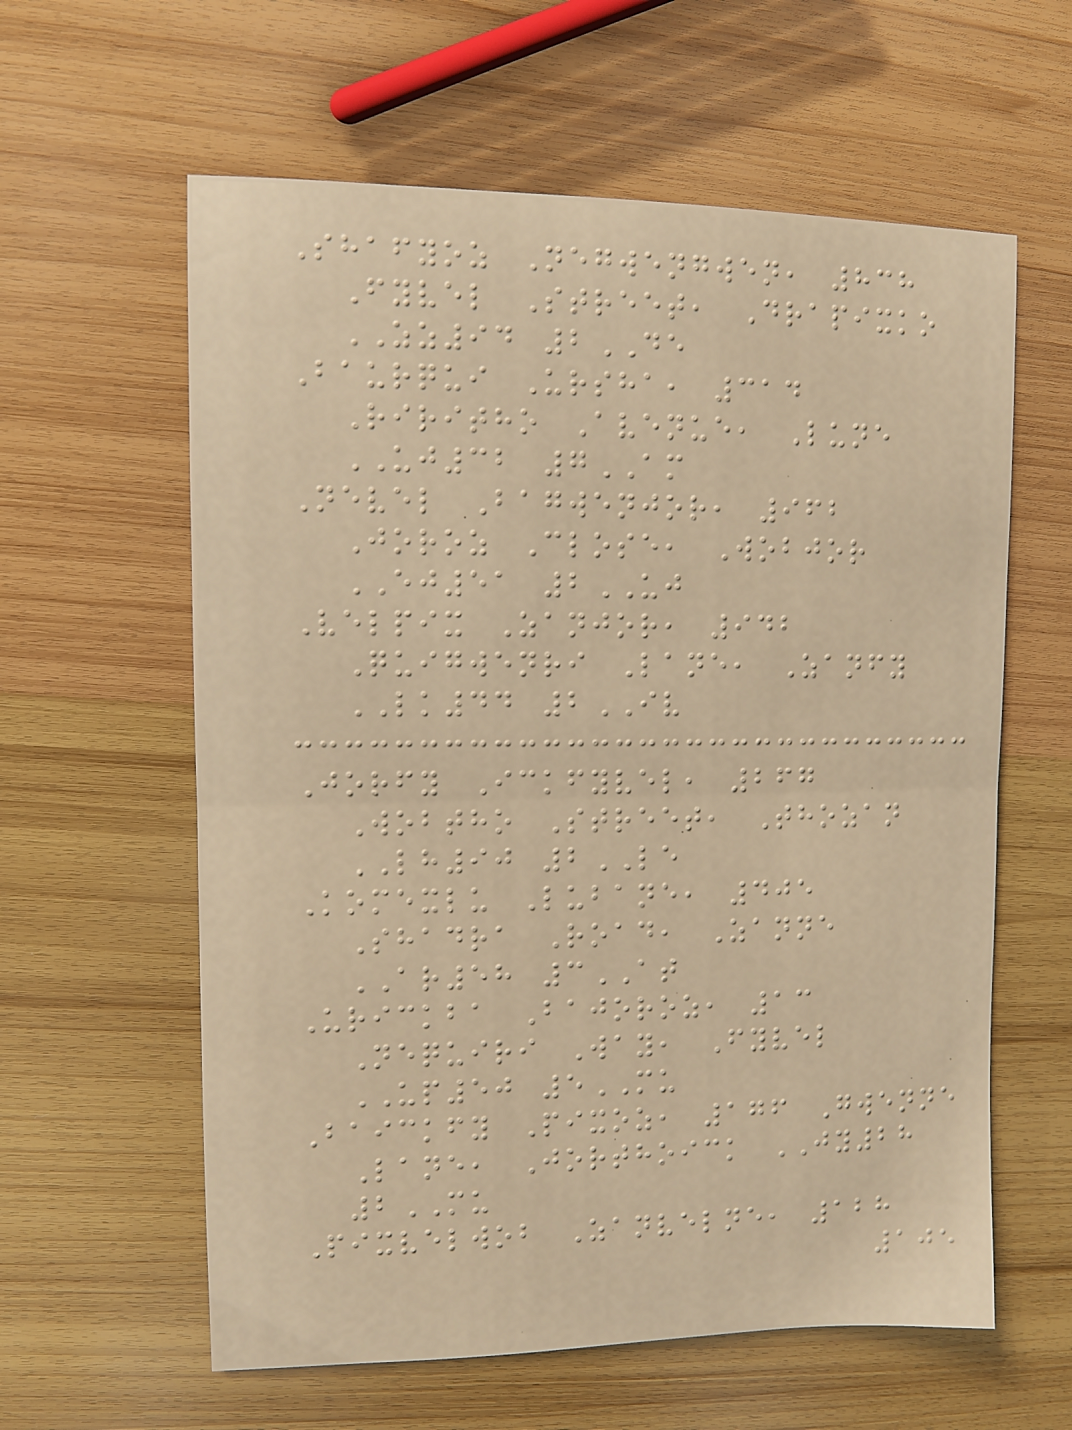Shafyoz Negwengwen, 838
Fyvel Street, Drapixko
ZZ94 2DE
Baurqui Ursha, 314
Riritho Avenue, Lune
UJ32 7AM
Nevel Bagwenjor, 962
Joroz Close, Wobjor
EJ51 2UJ
Velpix Zanjor, 942
Quigwenri Lane, Zanfy
LK44 2IV
Jorfy Ickfyvel, 267
Wobtho Street, Thozan
LH90 2LE
Komexlu Lubane, 405
Shadra Road, Zanne
AR58 3AT
Urickba Bajoroz, 13
Nequiri Way, Fyvel
UP50 5MU
Baickfy Pixoz, 176 Gwenne
Lane, Jorthoick JY28
2MU
Pixvelwob Zanvelne, 128
105
